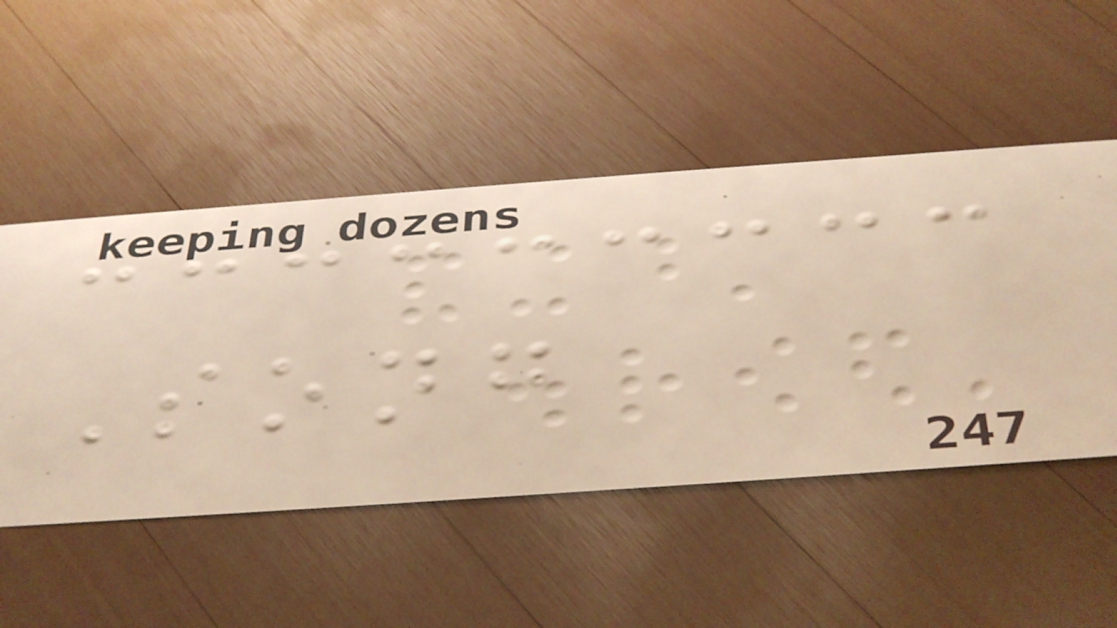Song
